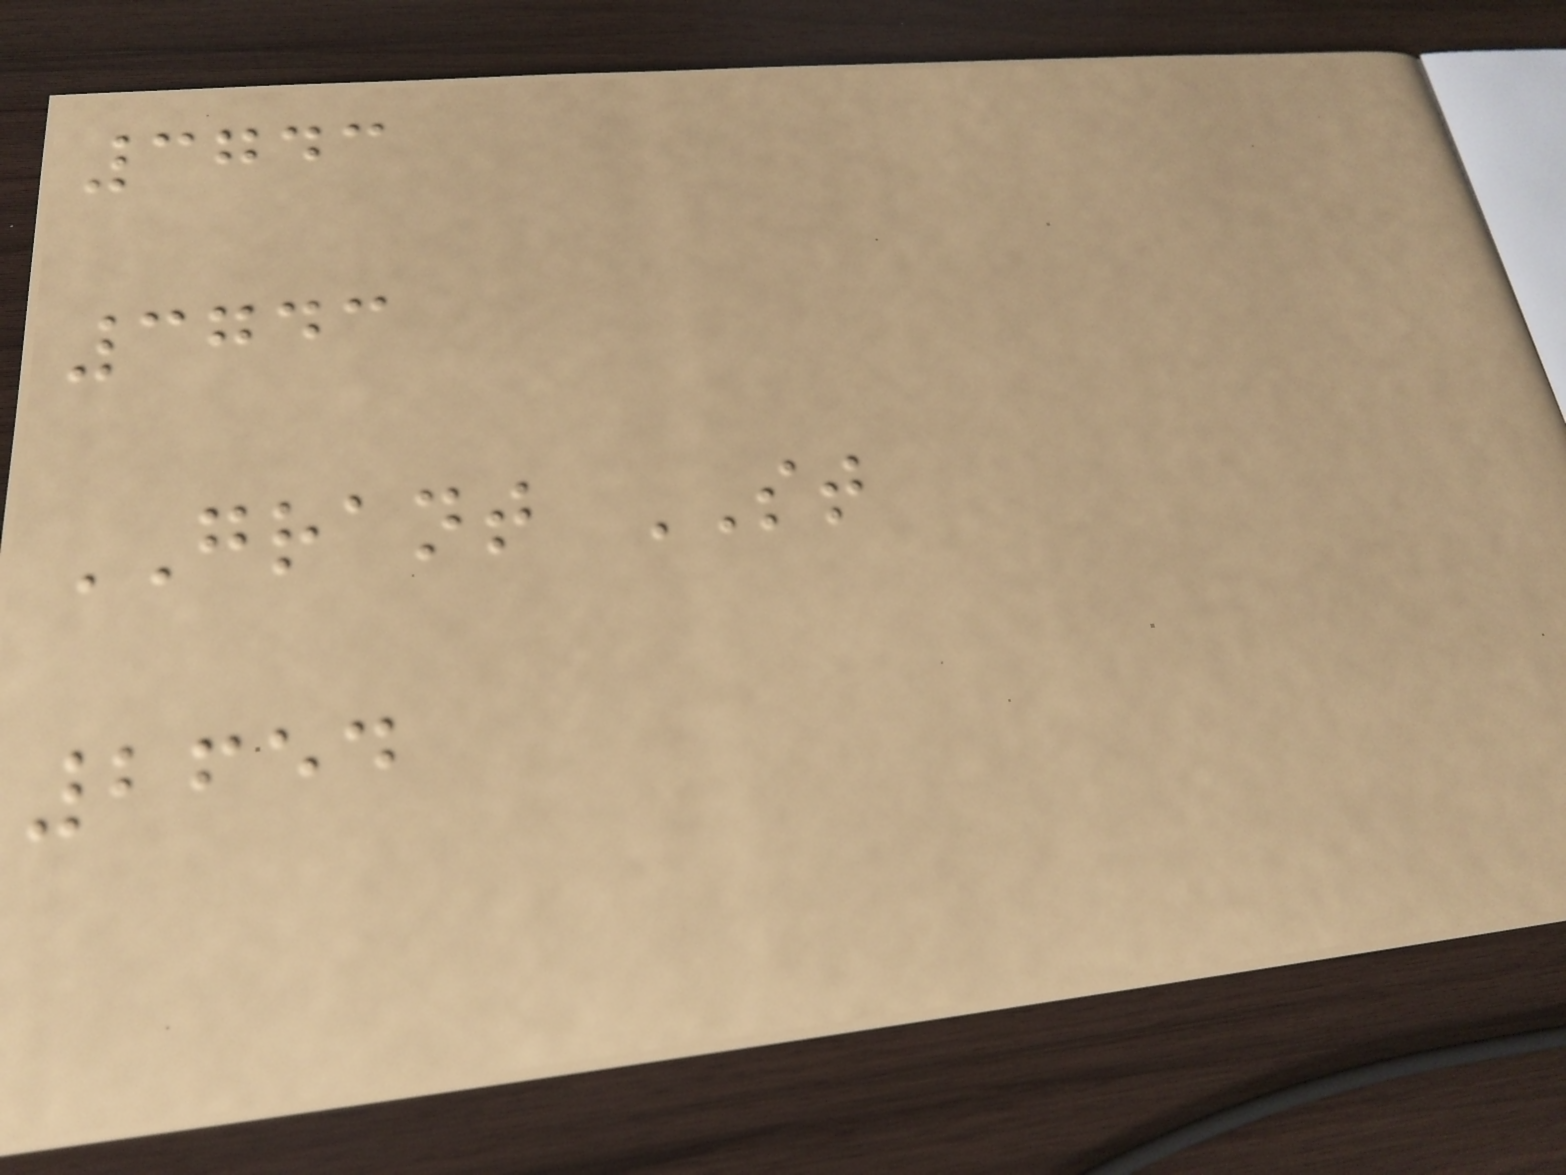3743
3743
GRANT ST
2654
